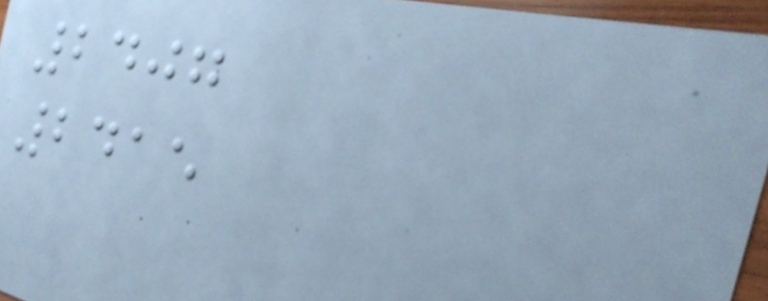2407
2415
